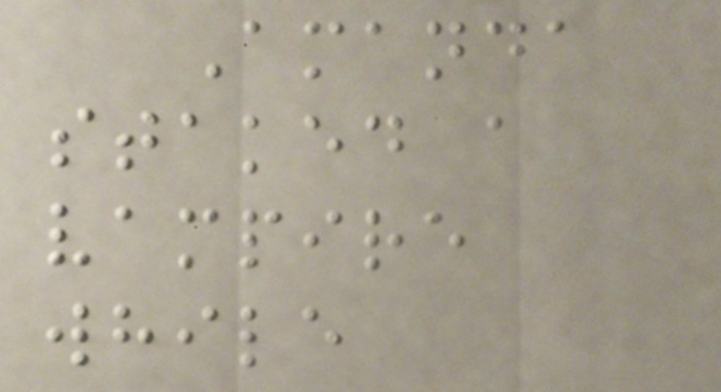Amanda
staked a
vampire
while
